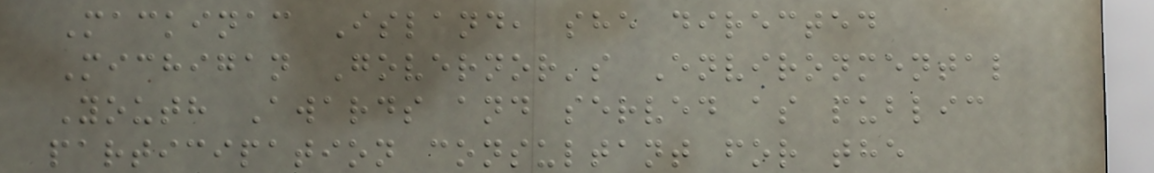Mackinac Island, she directed
Michigan Governor's Environmental
Youth Awards and served as public
participation consultant for the
